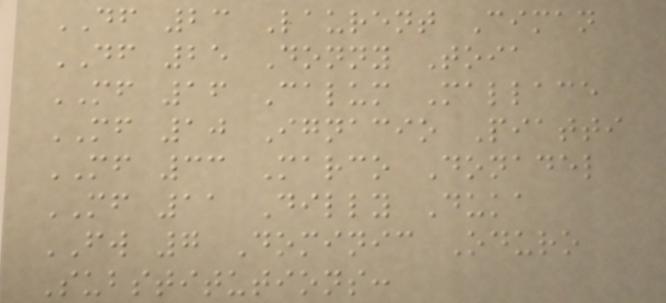DF 23 Laurent Ciman
DF 25 Donny Toia
MF 16 Calum Mallace
MF 10 Ignacio Piatti
MF 33 Marco Donadel
MF 11 Dilly Duka
FW 7 Dominic Oduro
Substitutions:
